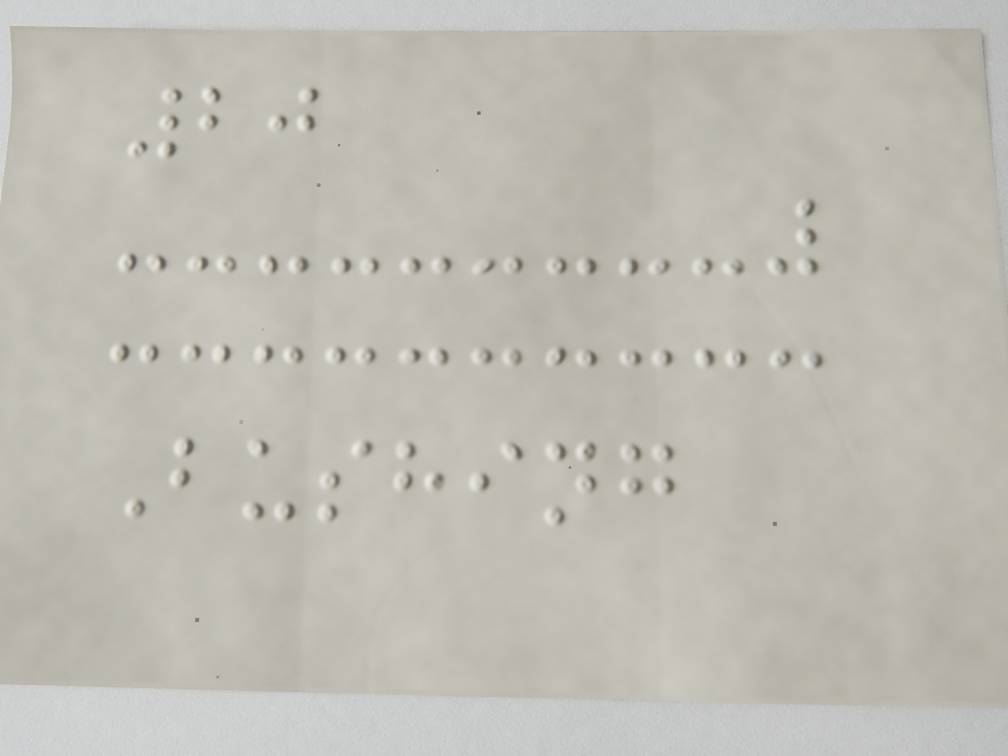20
Bushing
